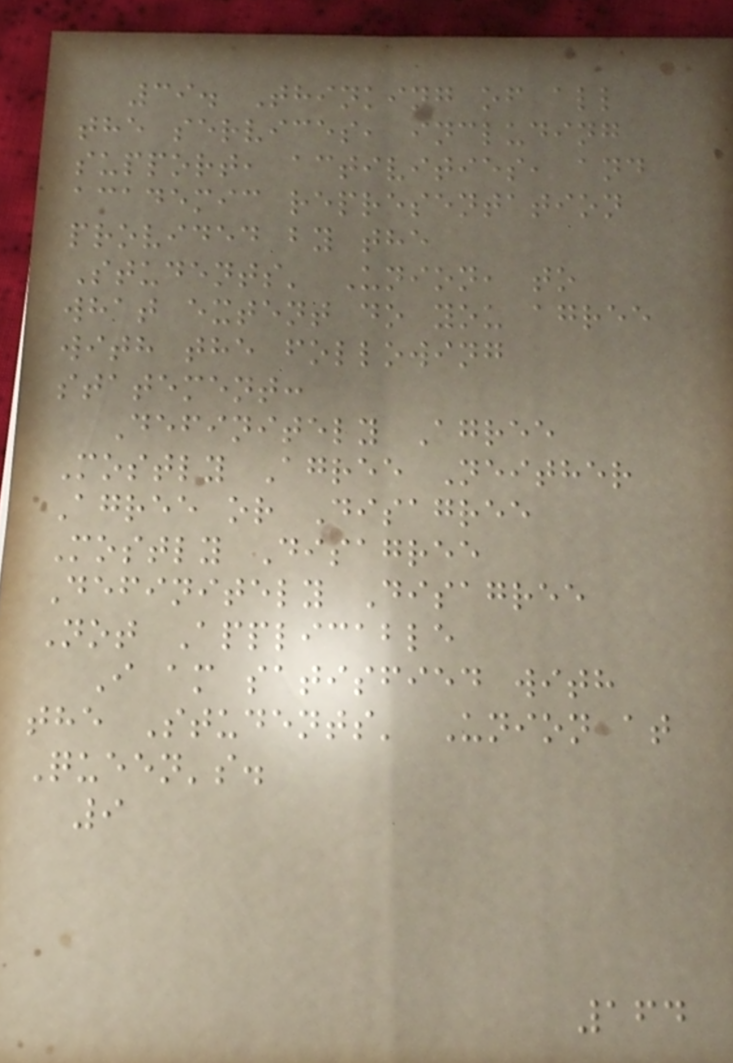39. Thinking of all
the services, including
support, activities, and
academic representation
provided by the
Students' Union, to
what extent do you agree
with the following
statement:
Definitely Agree
Mostly Agree Neither
Agree or Disagree
Mostly Disagree
Definitely Disagree
Not Applicable
I am satisfied with
the Students' Union at
Queen's.
9
164
